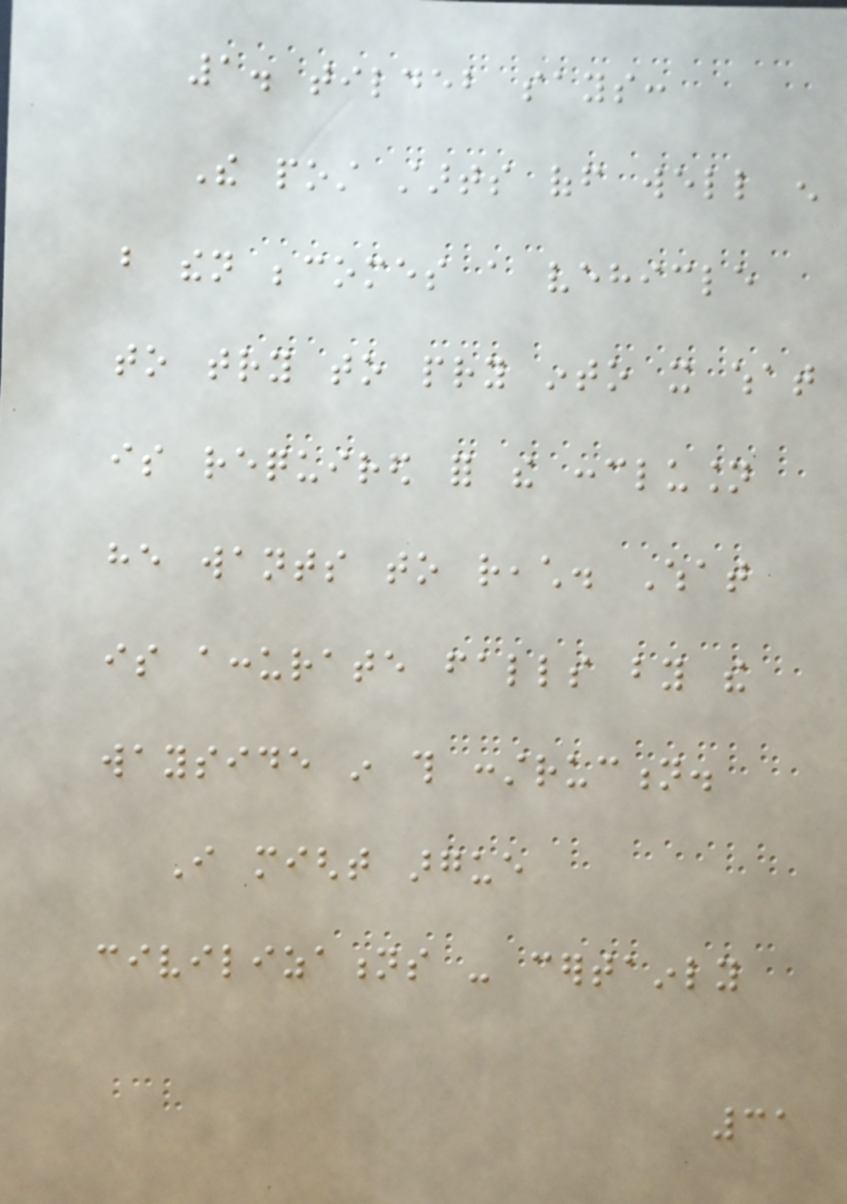1. tildeb says:
The post starts off well enough
but then becomes a vehicle
to try to pry into it what
is required for the conclusion
he wants to reach. What
is accurate falls by the
wayside in this construction.
I might argue
civilizations - certainly
31
